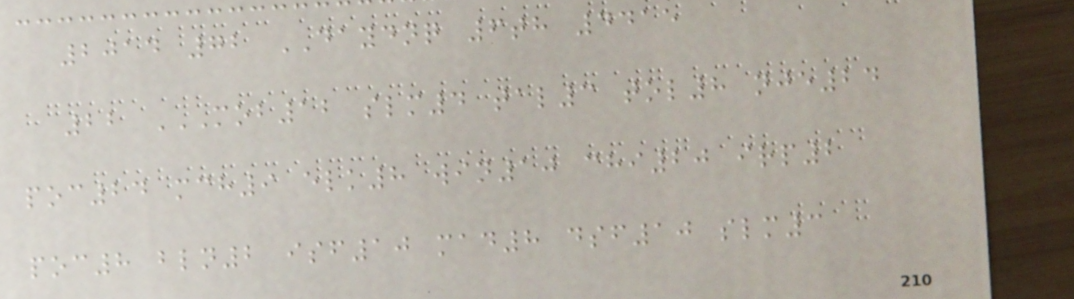2014 72 DAYDNQ 6th 4415
22 MOB12 SLM4 TAL3 TOL8 NJE24
POC24 MCH9 ELK8 WIN10 CHI20 IRP2
POC8 BLN2 ISF10 MAD8 DSF10 SLM3
